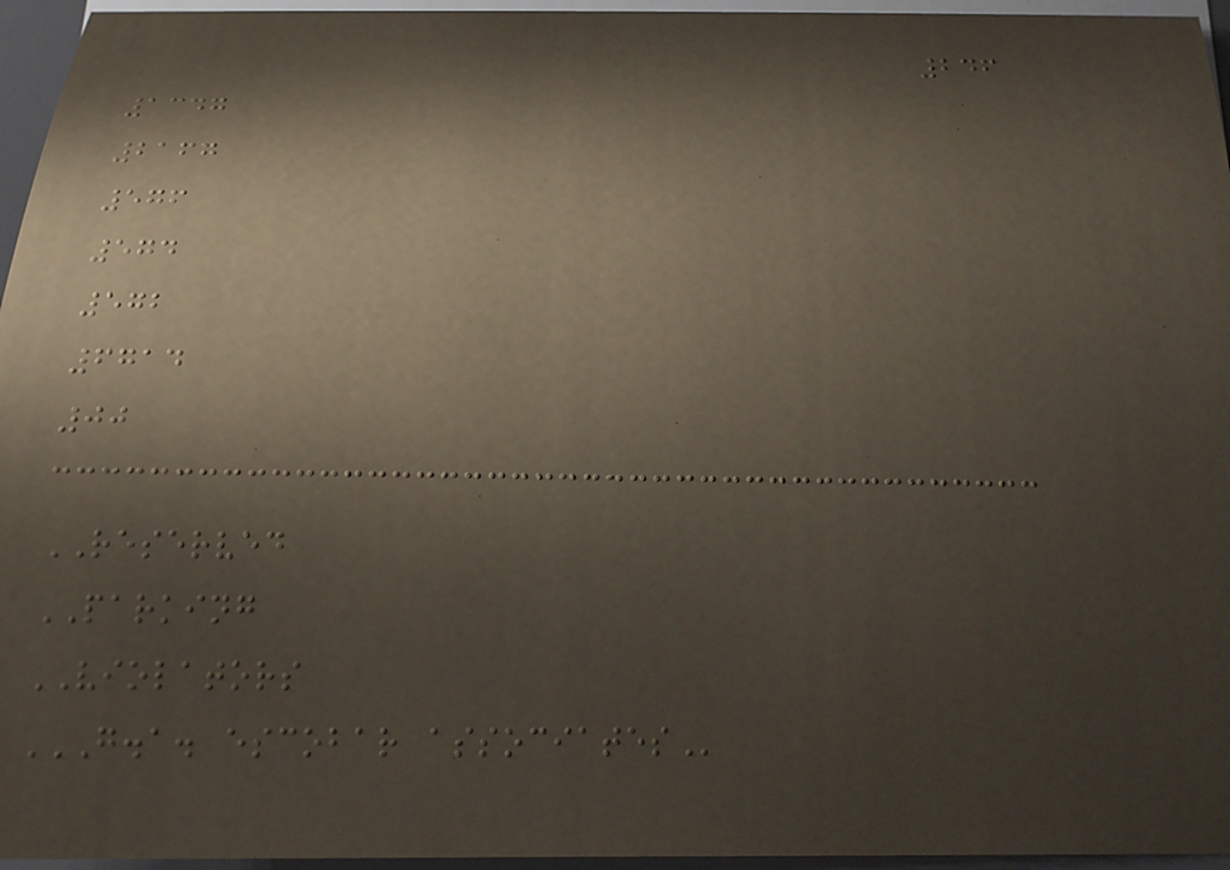246
1347
2167
576
574
572
6714
00
RESERVED
PARKING
VIOLATORS
G.A. ESCOBAR ASSOCIATES
